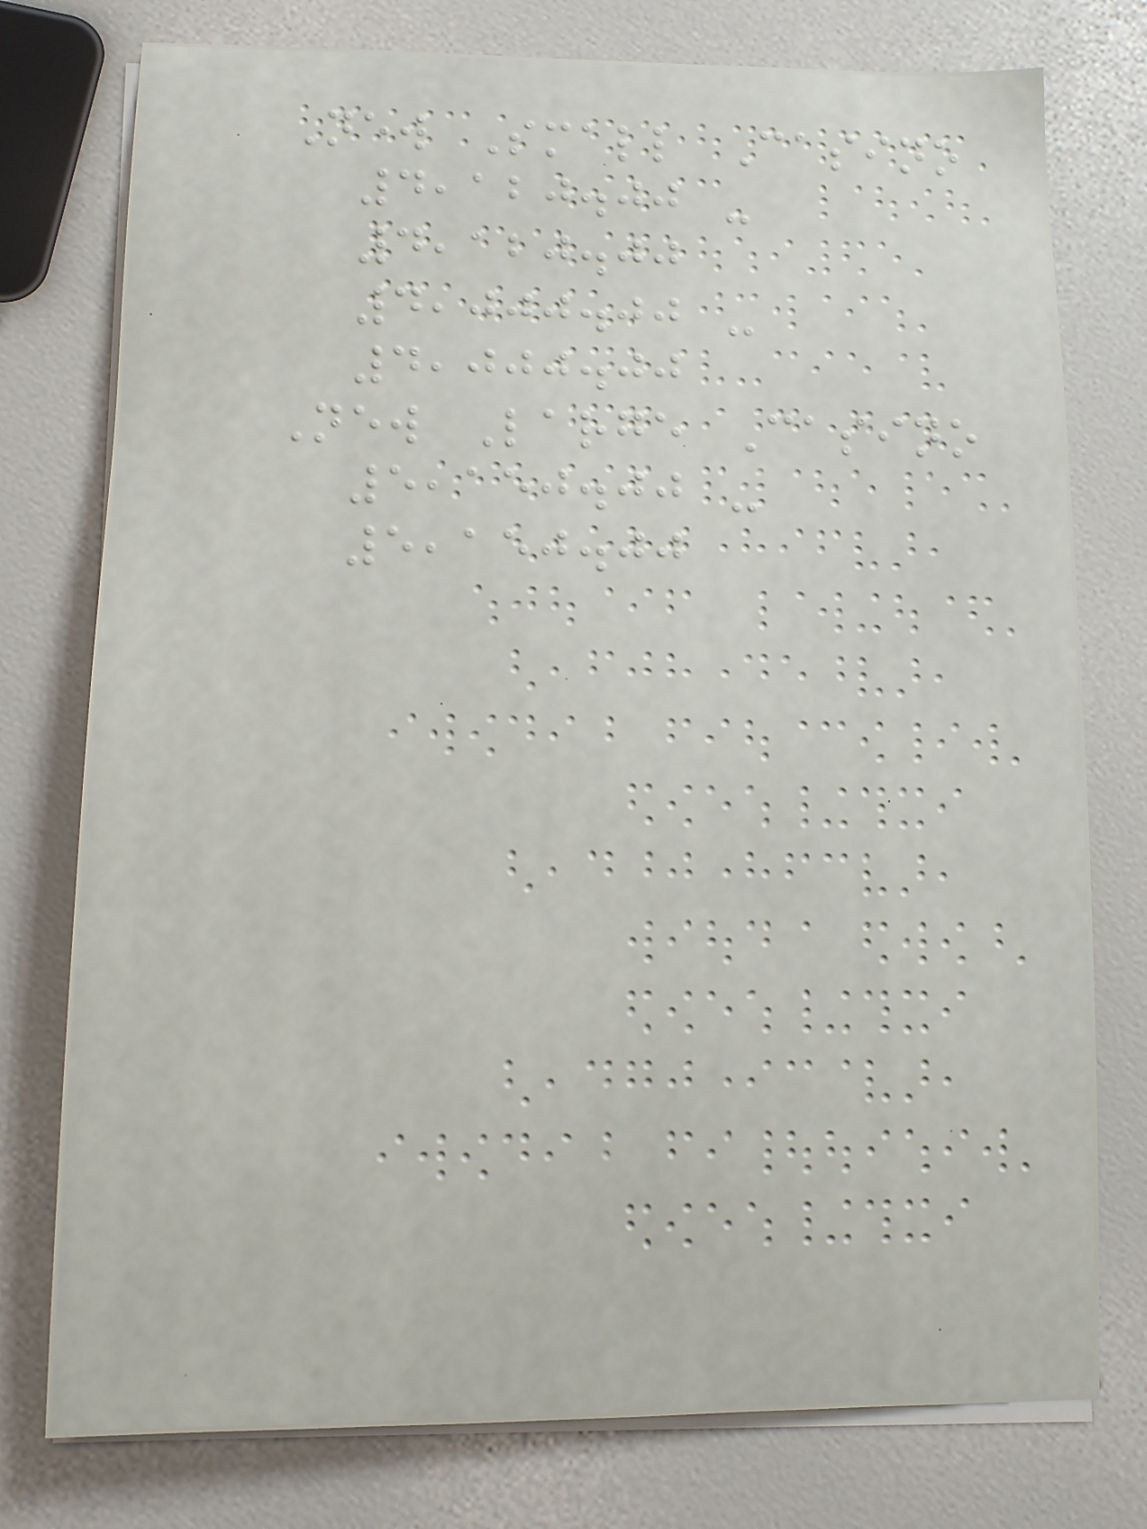New Small Casino
4,120.00 -
4,120.00
4,000.00 -
4,000.00
New Large Casino
5,150.00 -
5,150.00
